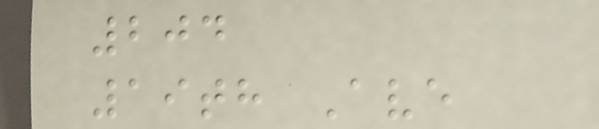204
19th Ave
